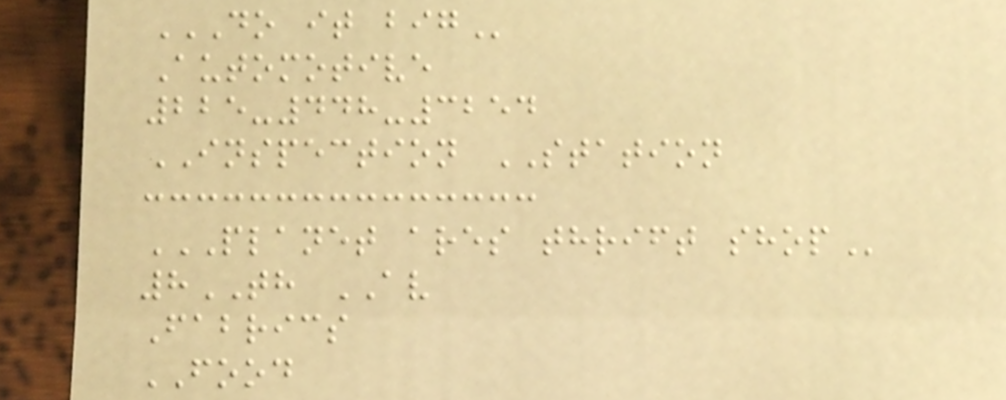DO IT BIG
Automotive
225-448-3254
INSPECTION STATION
PLANET ARES THRIFT SHOP
8TH AV
Fabrics
FOOD
